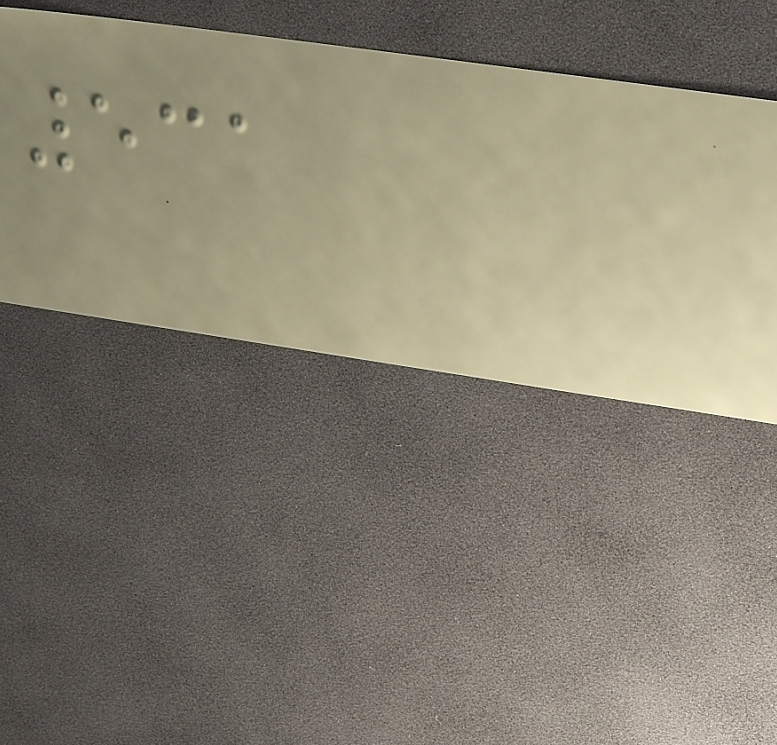531
